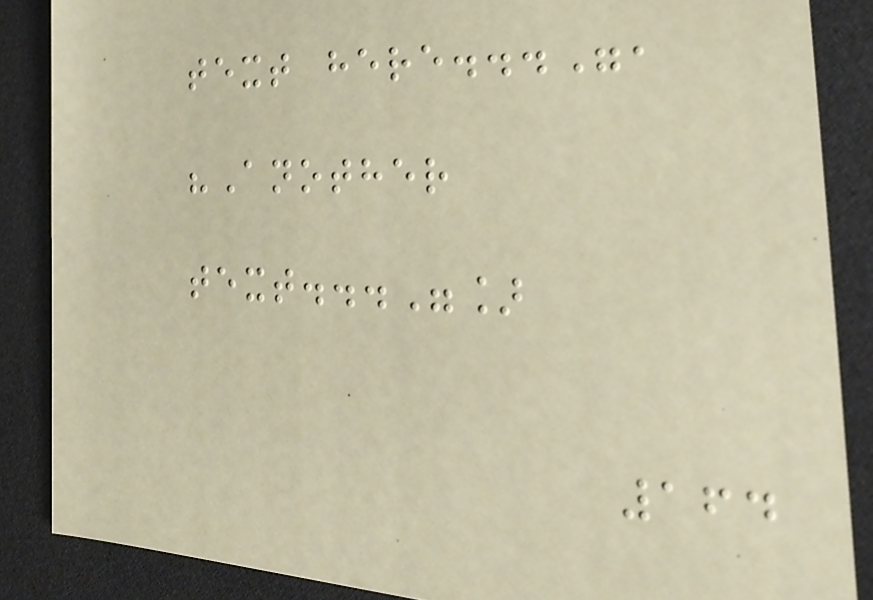text here...",
"Another
text..."]
164
